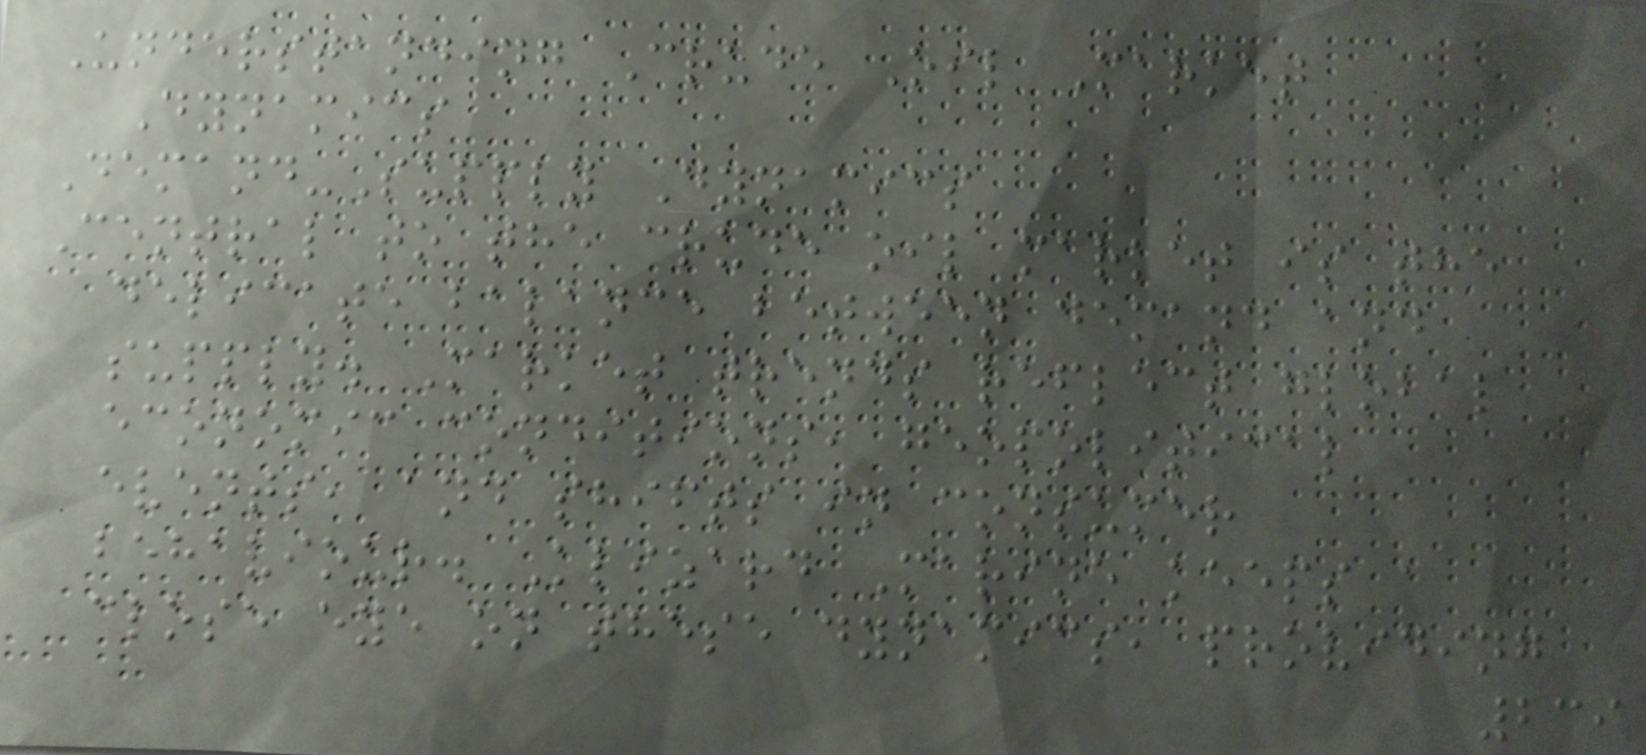Understanding Crude Oil Market
Dynamics
Demand-Supply Dynamics
Central to the crude oil market is the
delicate balance between demand and
supply. Market trends reflect global
economic conditions, geopolitical
events, and shifts in consumer
behaviour. Klizard Marine keeps a
close eye on these dynamics, providing
239
